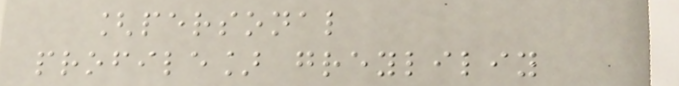[personal
profile] greyliliy
